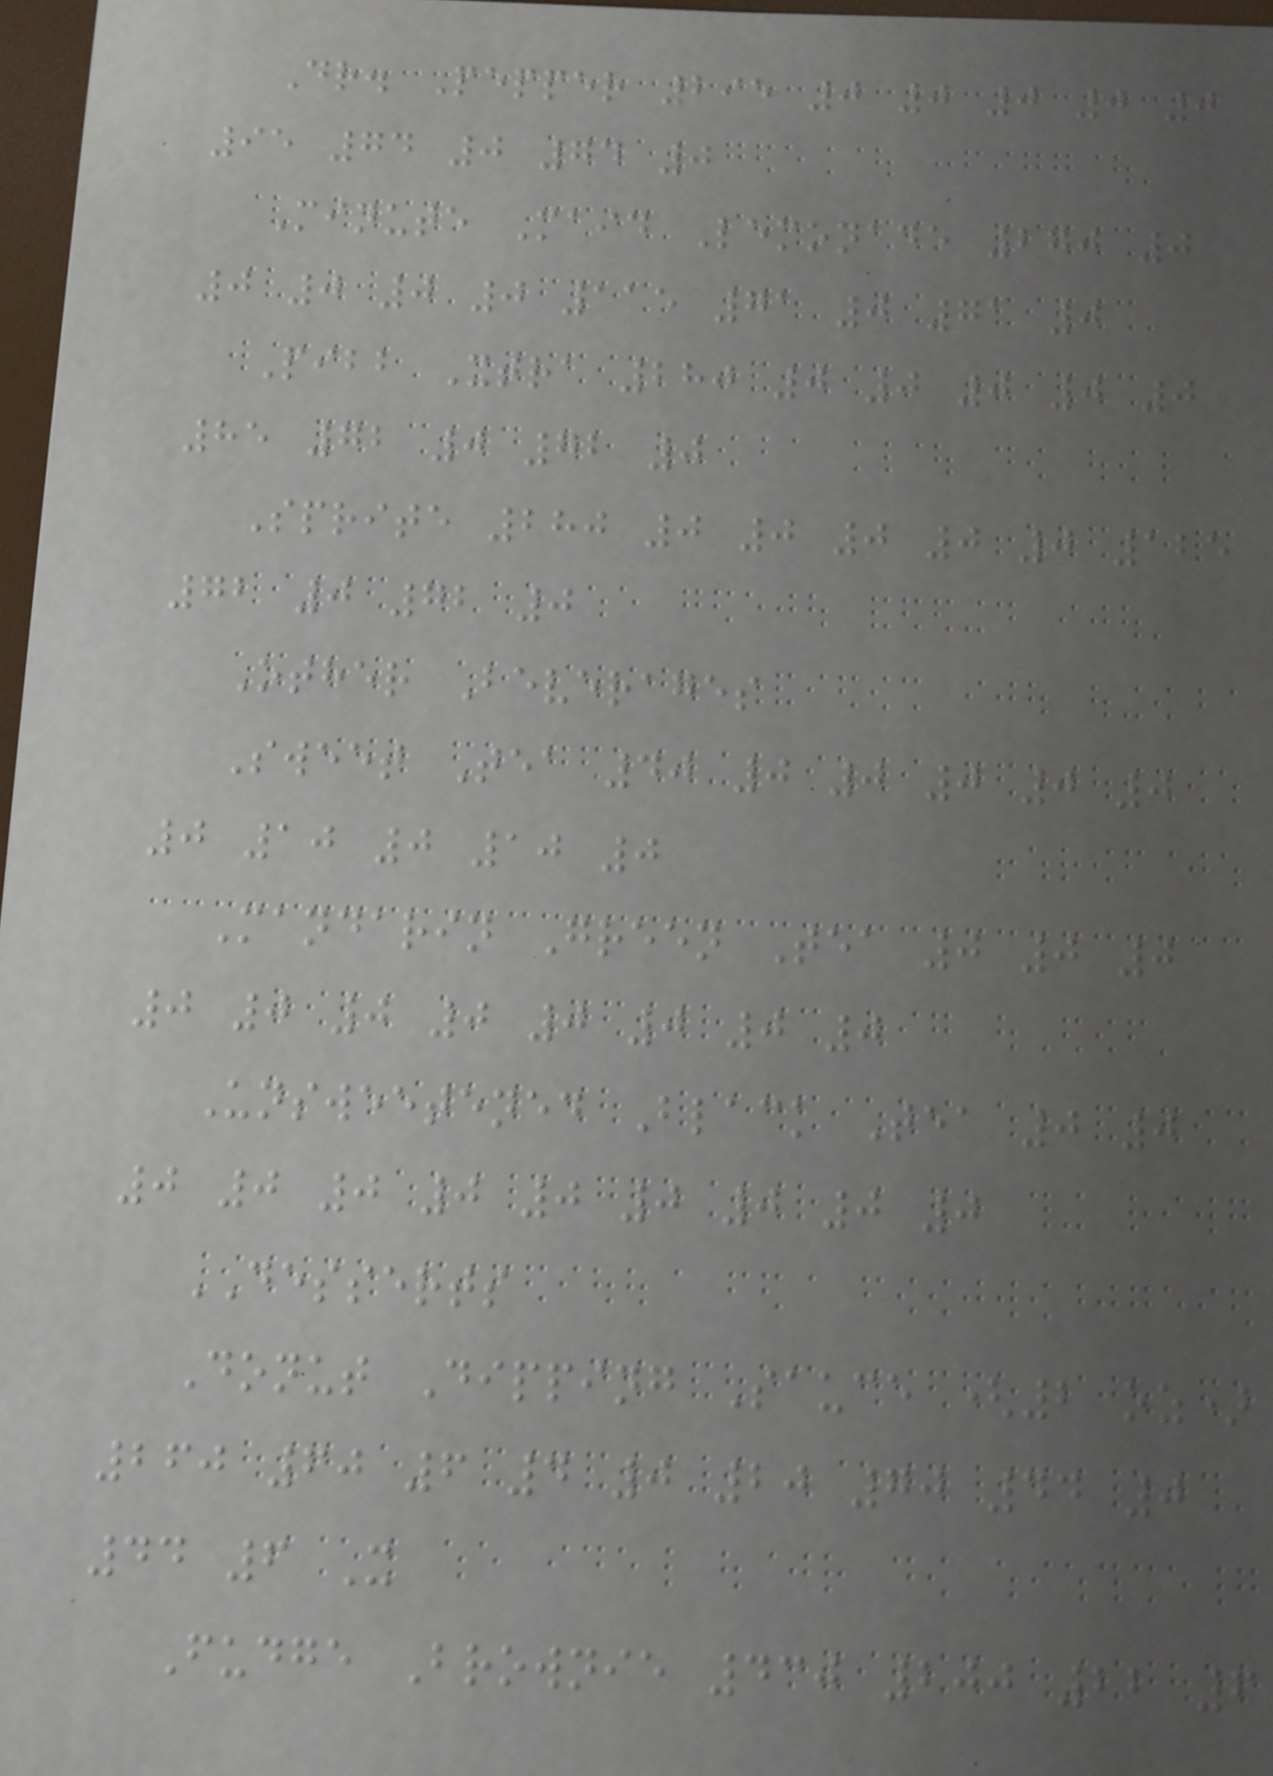Dr. Pepper 295 0 0 0 0 0
95 74 0 74 0
Minute Maid Lemonade 270 0
0 0 0 0 115 71 0 71 0
Pibb Xtra 280 0 0 0 0 0
85 72 0 72 0
Sprite 280 0 0 0 0 0 125
72 0 72 0
Other Beverages
Sweet Tea 40 0 0 0 0 0
0 10 0 10 0
Mandarin Green Tea 0 0 0
0 0 0 0 0 0 0 0
Unsweetened Black Tea 0 0
0 0 0 0 0 0 0 0 0
DESSERTS
Donut Dipping Sauce (2 oz)
260 60 6 4 0 20 70 44 0
44 6 X
Fudge Brownie 430 200 22 6
